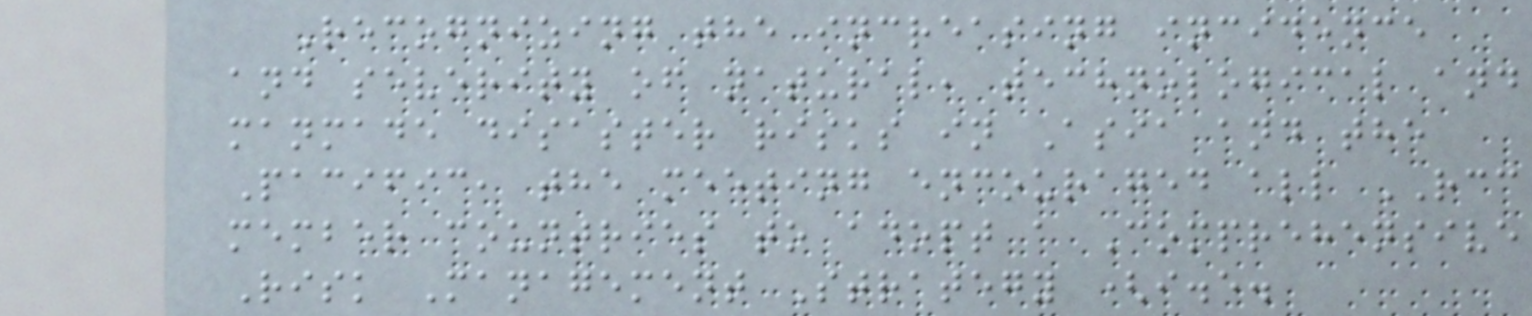Recognizing the increasing incidence
and severity of natural, technological and
manmade disaster risks in Asia and the
Pacific, the meeting encouraged all RCC
member countries to adopt a Comprehensive
Risk Management Strategy (i.e.
